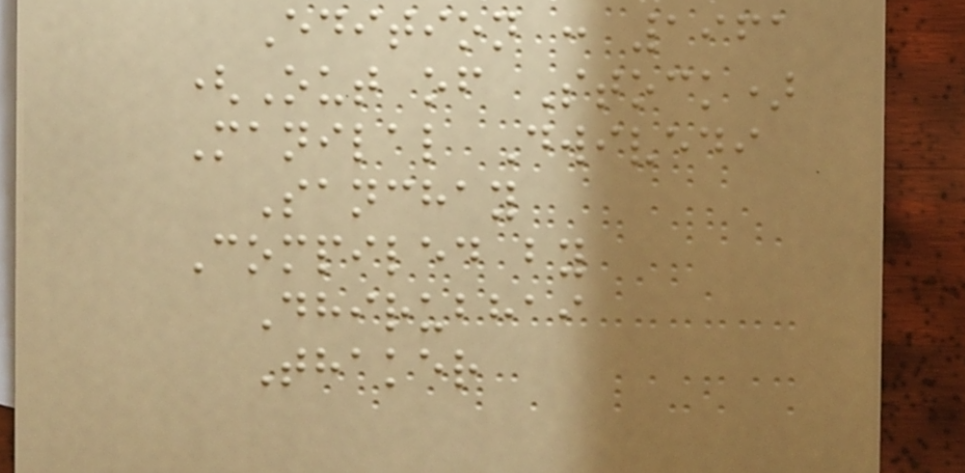Edition : 1961
(Out of Stock)
Manilal Dwivedi
Sanchay
Compiled by
Dhirubhai
Thaker
